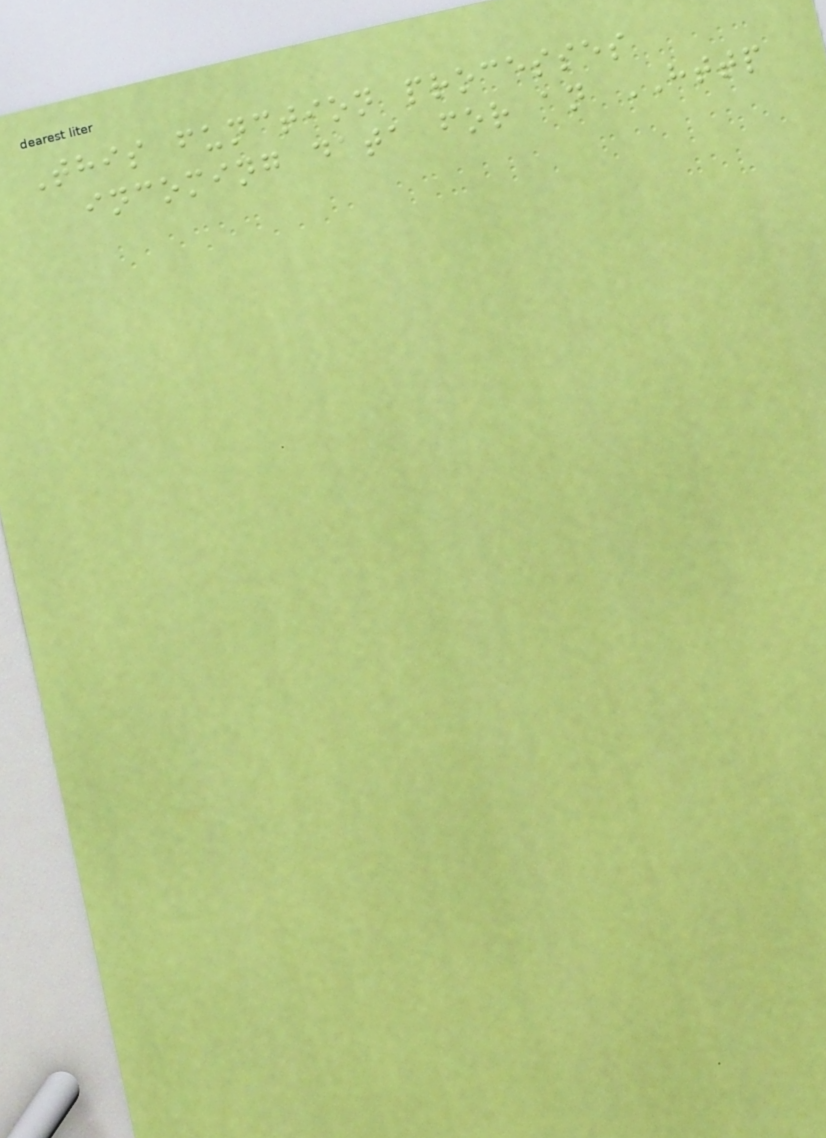This function processes
incoming data for an HTTP
